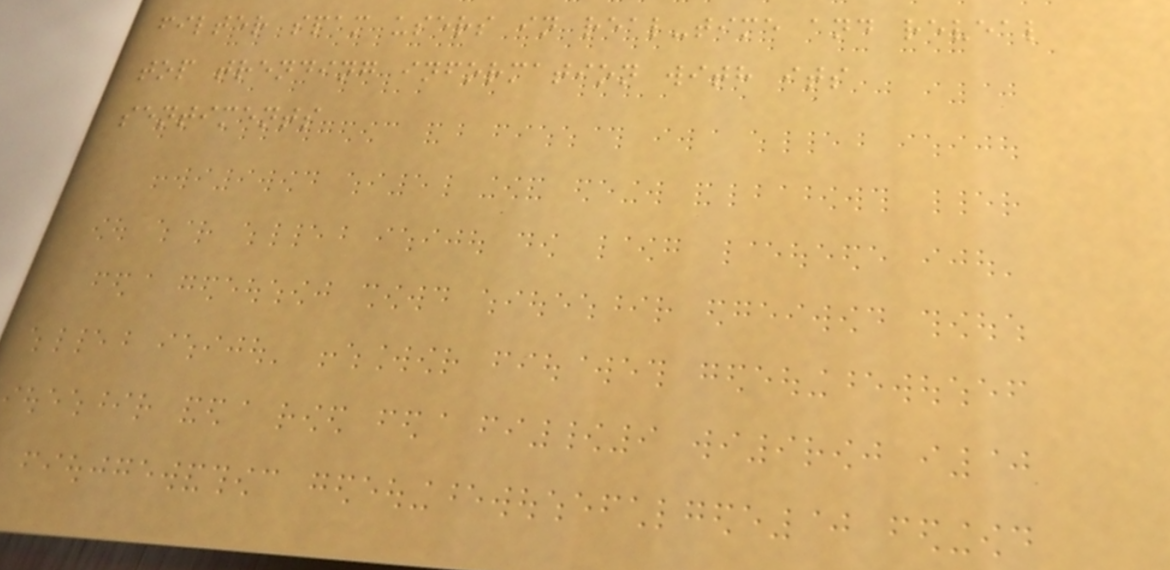filter spam users in real-time and reveal
top trending information with its
sentiments
